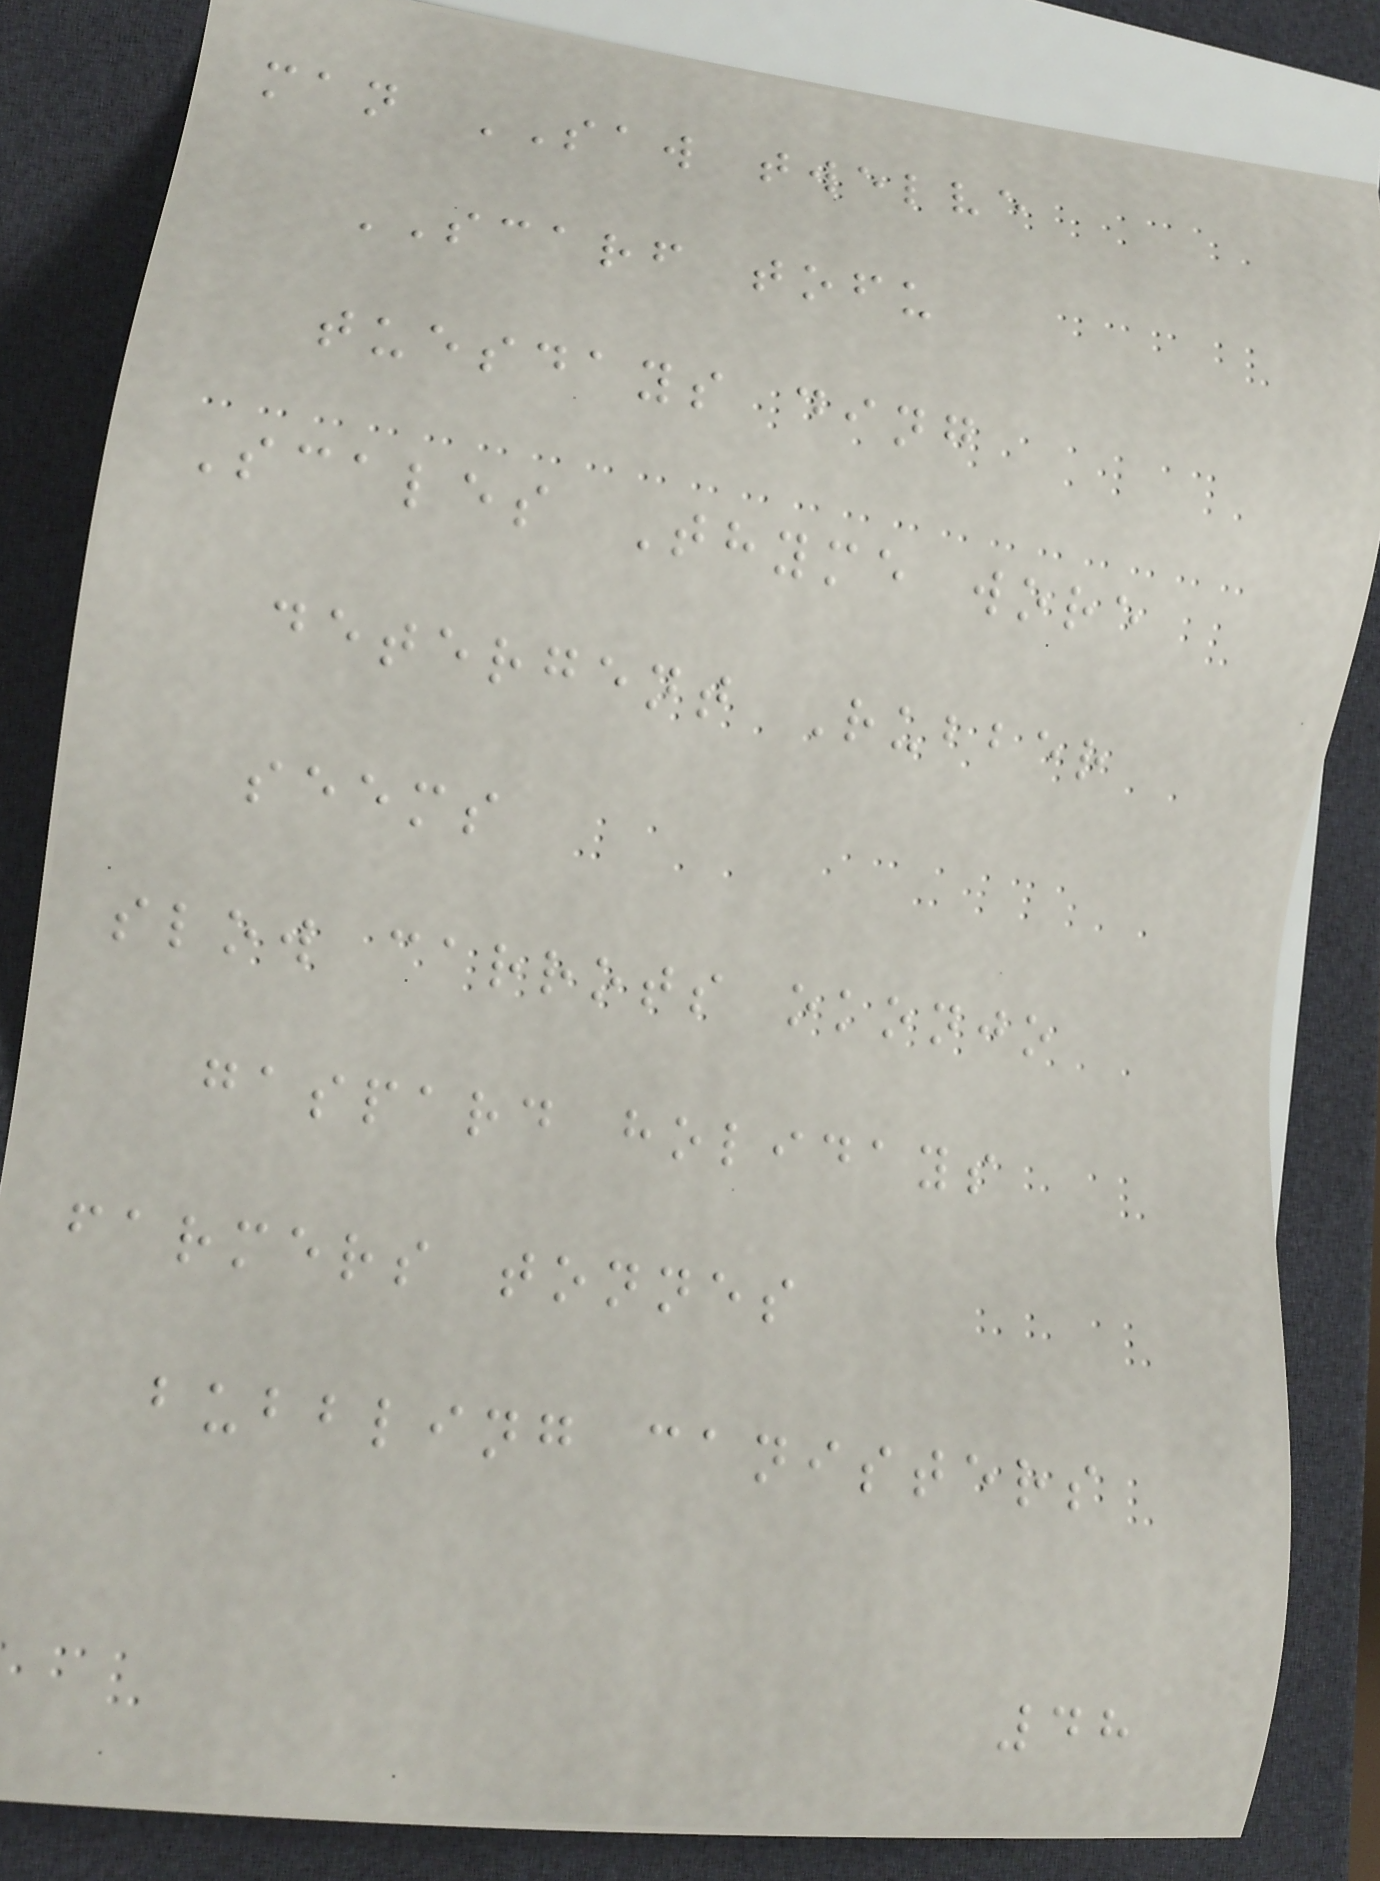man SAW twelve
SCARF tofu
tuesdays ding
Scales Thyme wore
detergent Rubber
seems
slow carrots okonjo
gaspard holidays
farmers tonnes
bubbling canisters
48
